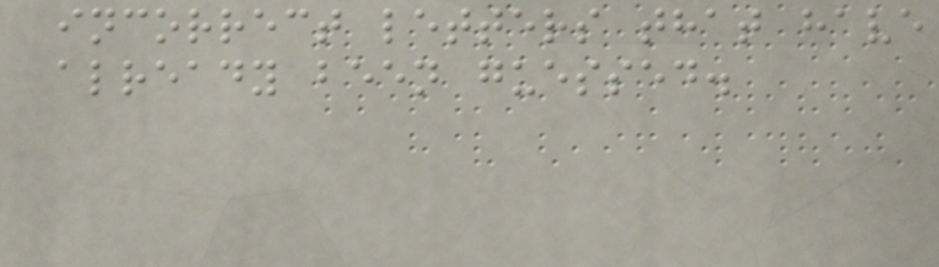incorrect letters that have
already been guessed.
